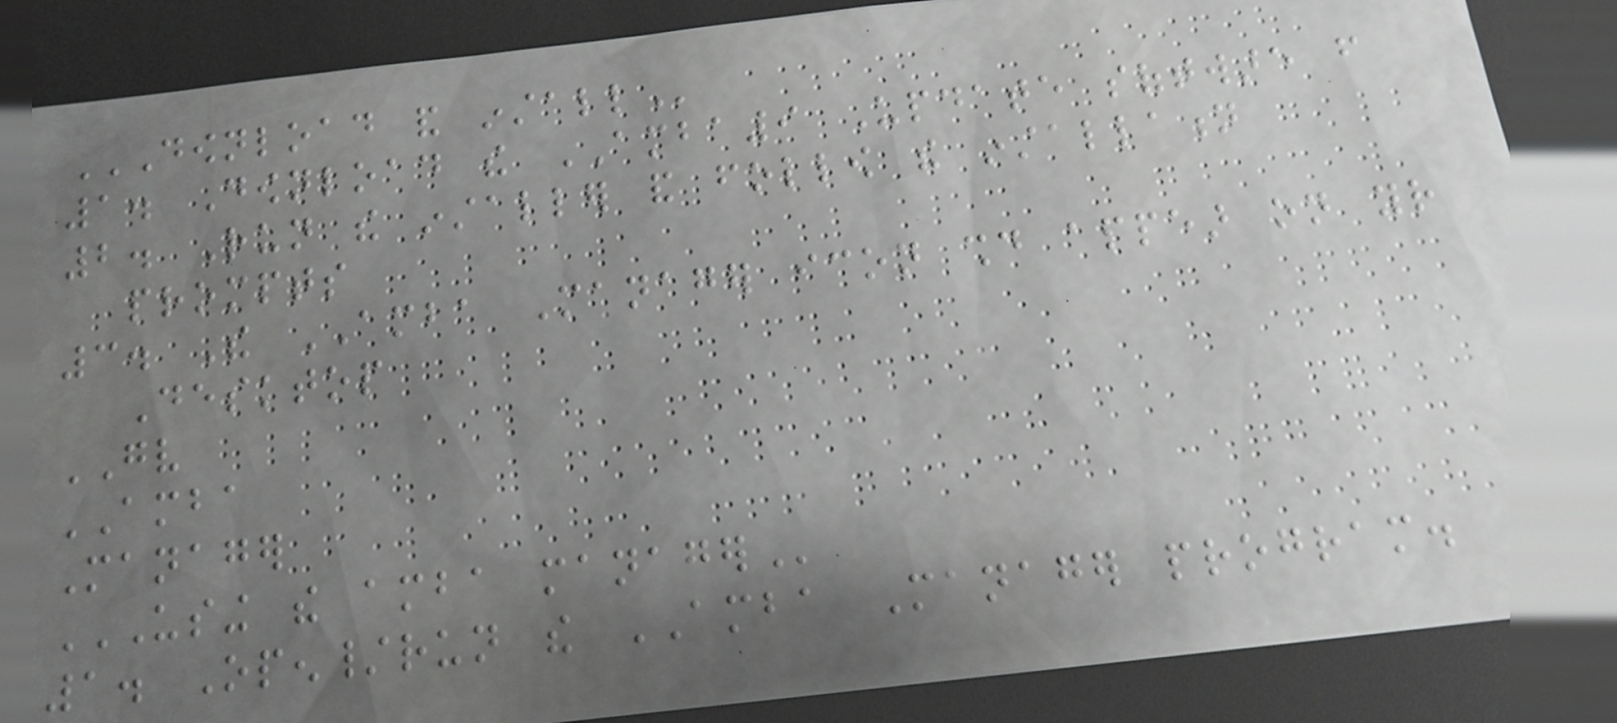DOWNLOAD AND INSTALL
1. Download the AMBA9 Update software from
2. Run the installer and follow the installation
prompts
3. The AMBA Manager icon should appear on your
Desktop
GV
AMBA
Manager
USING THE AMBA MANAGER
1. Open/run the AMBA Manager program.
